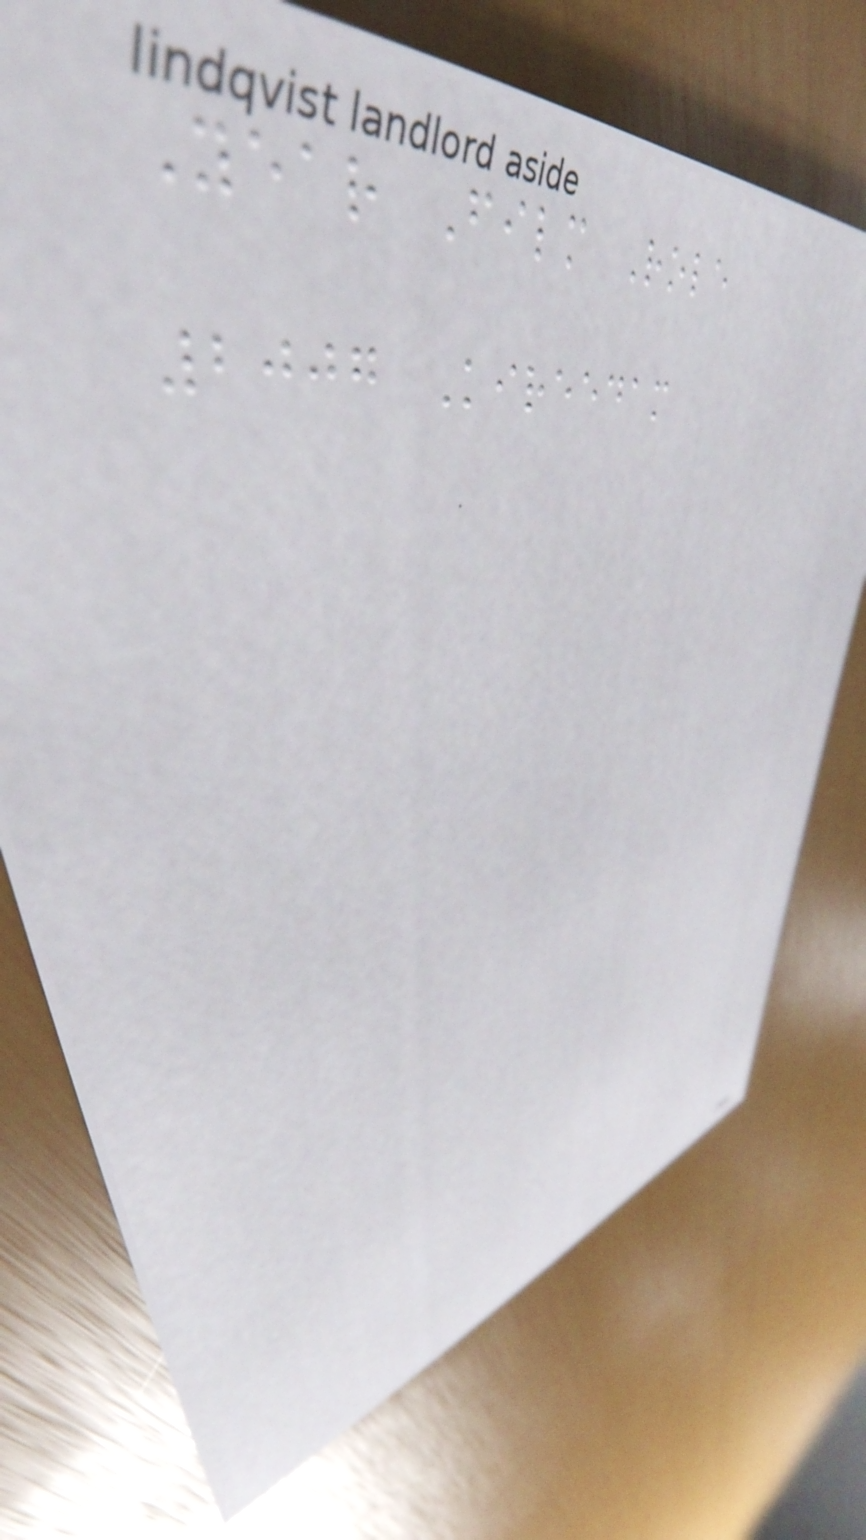Year Film Role
2007 Kireedam
